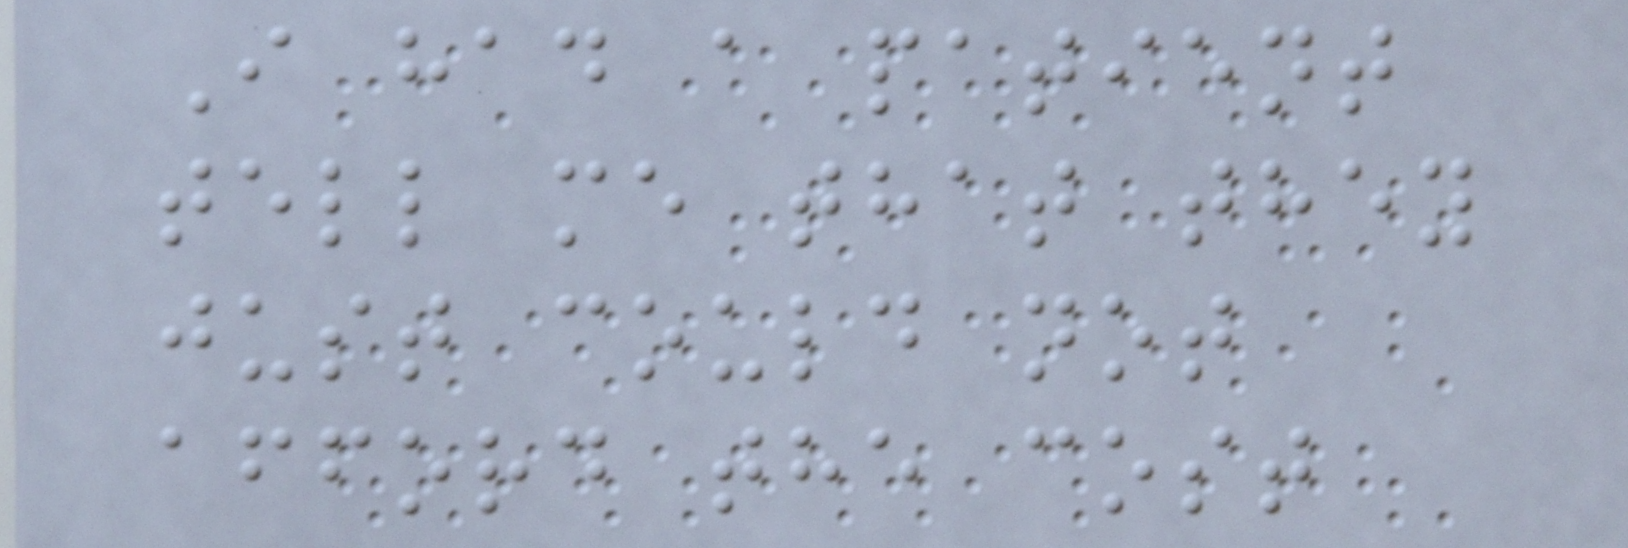I had a patient
tell me that they
just could not
afford the cost
